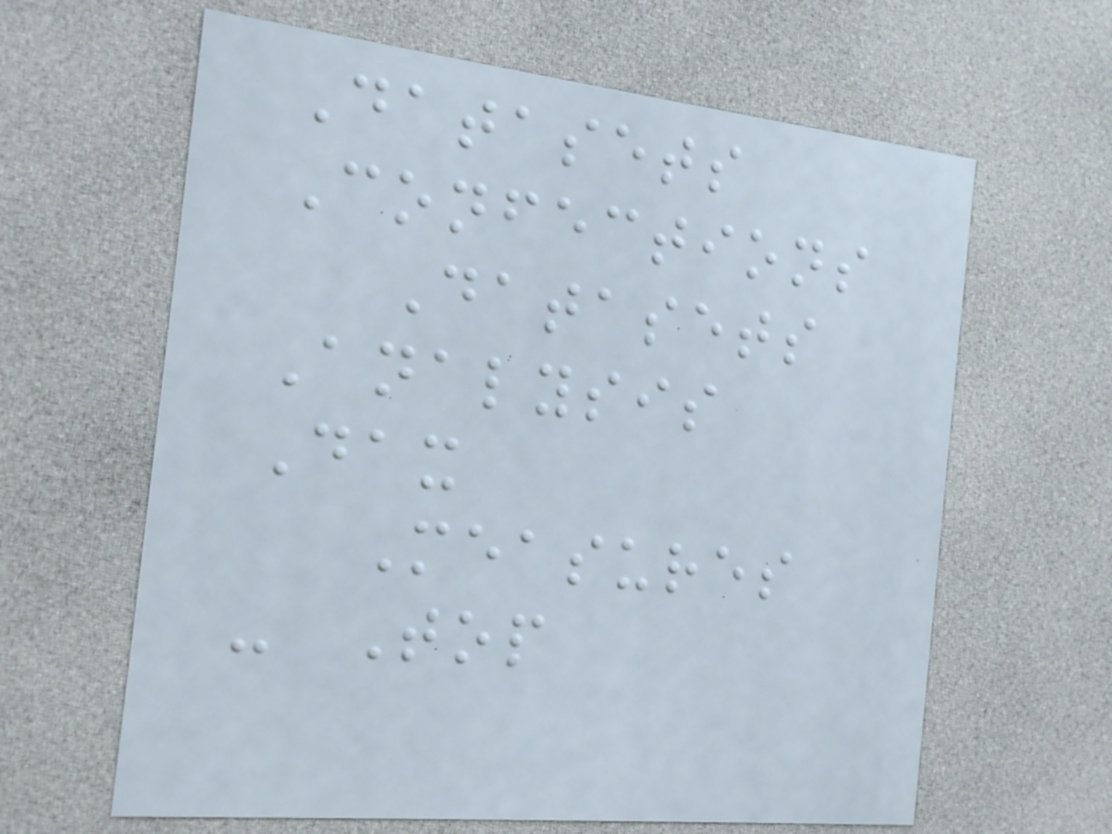Datasets
Confections
Datasets
Analysis
Dax
Measures
- Top
